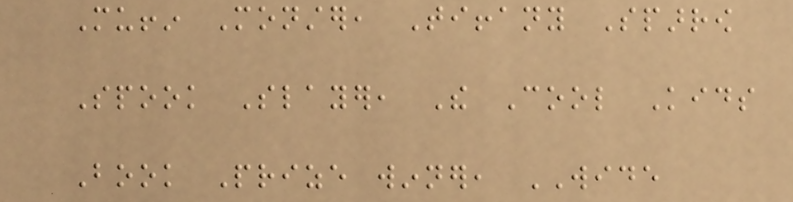Muffin Monster, Tiffany Sparrow
Spook Slayer, The Cool Kids
Book Prize winner, WIDE
